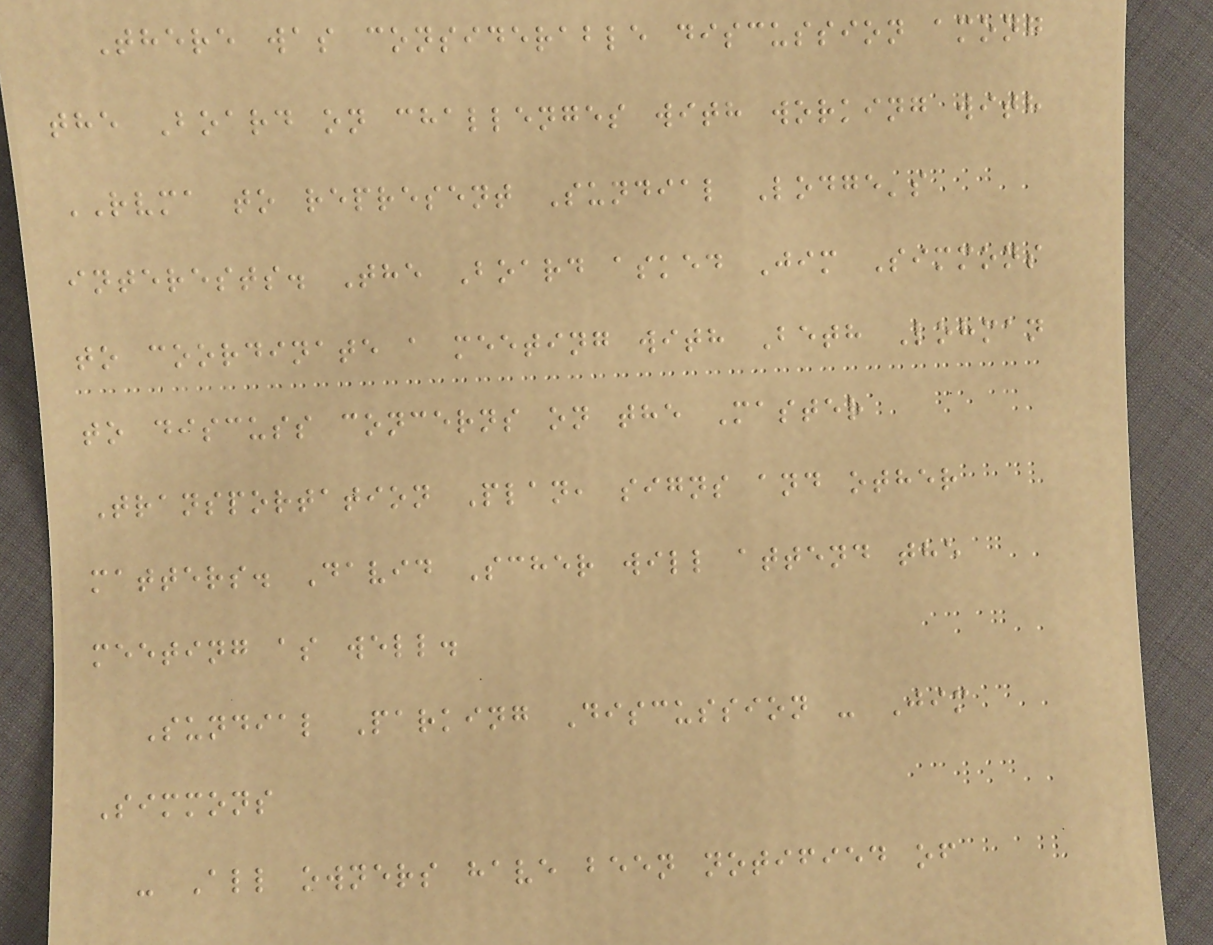There was considerable discussion among
the Board on challenges with working with
RVMA to represent Sundial Lodge's
interests. The Board asked Jim Simmons
to coordinate a meeting with Beth Lohman
to discuss concerns on the Master
Transportation Plan, signs and other
matters. David Scher will attend the
meeting as well.
Sundial Parking Discussion - Jim
Simmons
- All owners have been notified of
